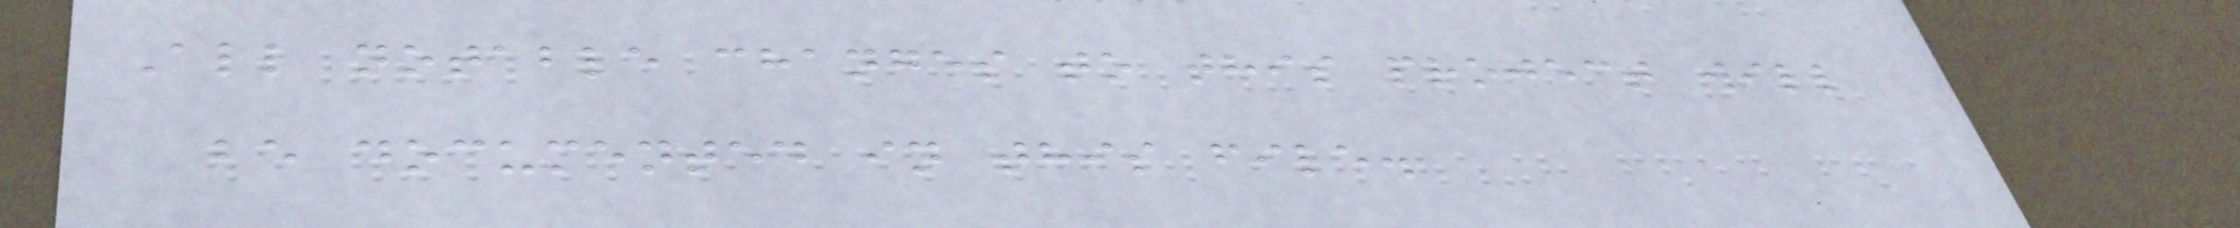All notable changes to this project will
be documented in this file.
